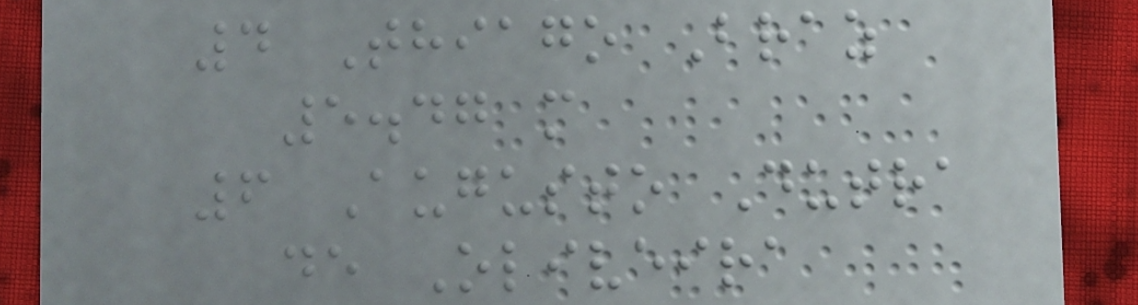4 Thiago Braz
5.47 m
6 Augusto Dutra
de Oliveira
